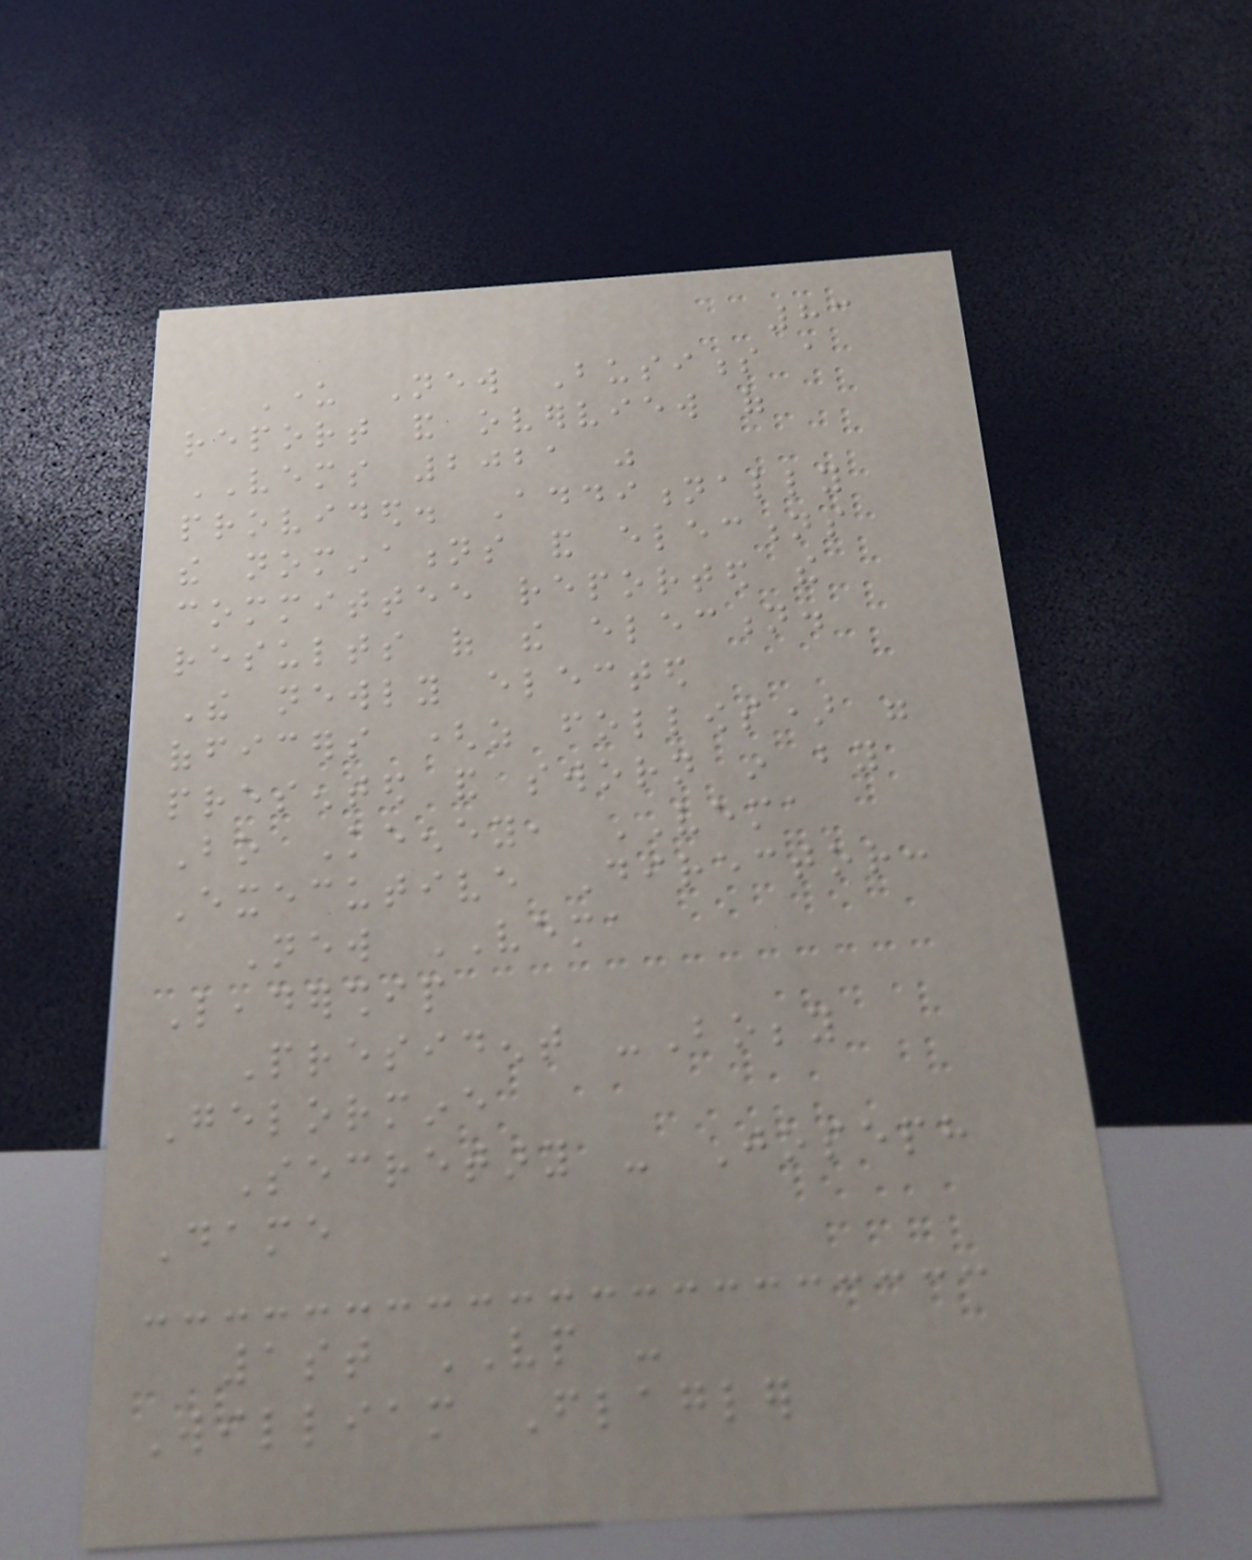83
Under New Business a
report and overview of
VEMS 2021 was
provided. Additionally
the nominations and elections
committee reported the
results of the election.
The newly elected
officers (as follows) were
presented and sworn in by
Bo Keeney, VEMA
Executive Director:
New VEMA
Leadership
President -Bobby
Gelormine
Secretary - Joseph
Dame
1st VP -
William Flagler
